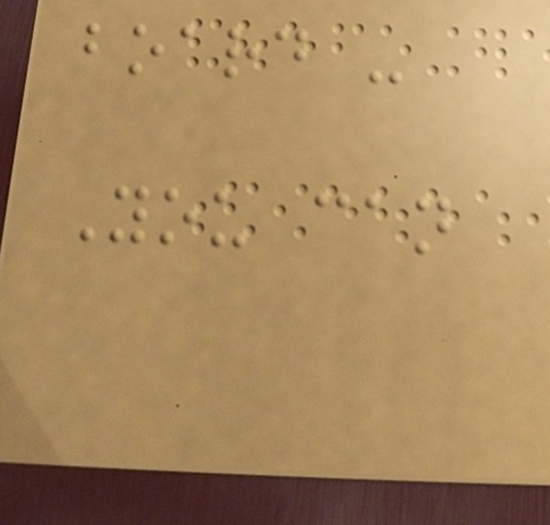board -
You can
